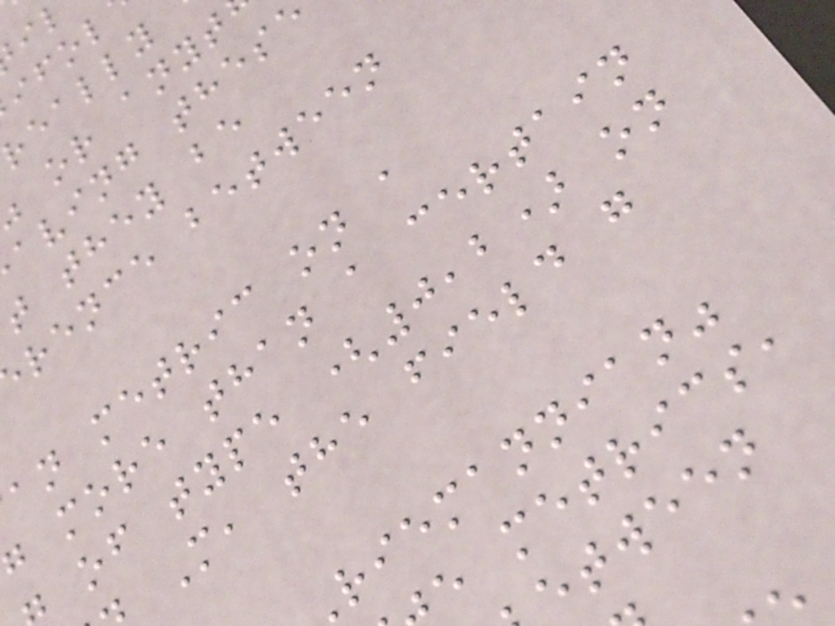aving thes
t they be
rence between
an metric on a
g more than a certain
of type (0,2) on
M, the field g
riemannian"
